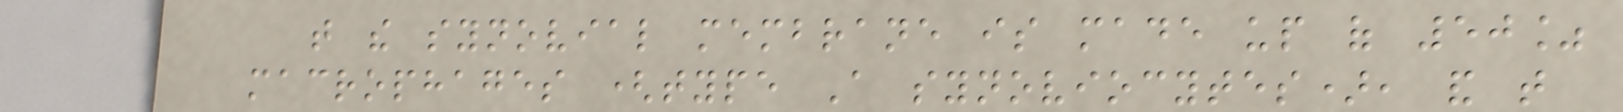that the synovial membrane is made up of 50%
macrophages (type A synoviocytes), and that
